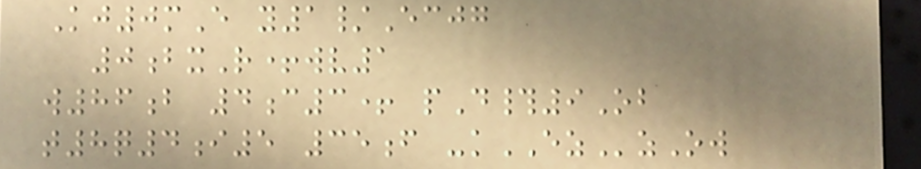Kj0mE y1/Ecjg
0bxR+wv1
w86b 4c3+ pD#9Ob
t8q4i5 35f -kEZzOw
